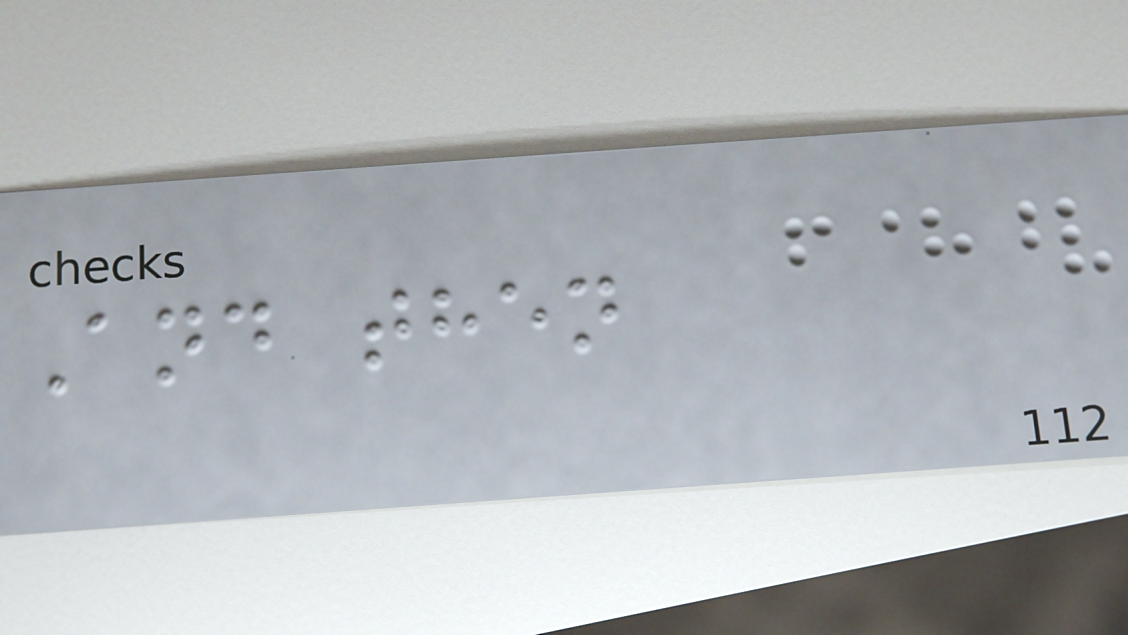And then
